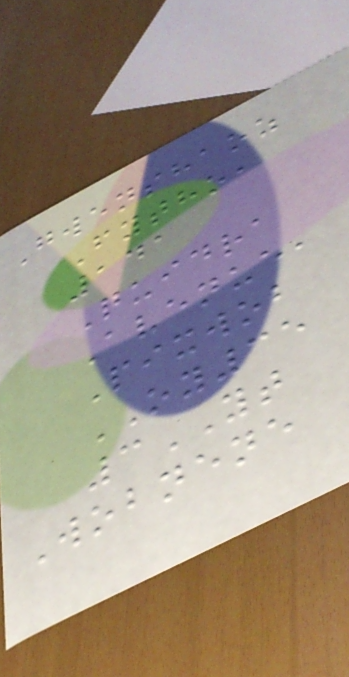Gwenshaoz
Fytho,
141
Quidra
Avenue,
Pixwob
OY35
3YT
Wobnene
